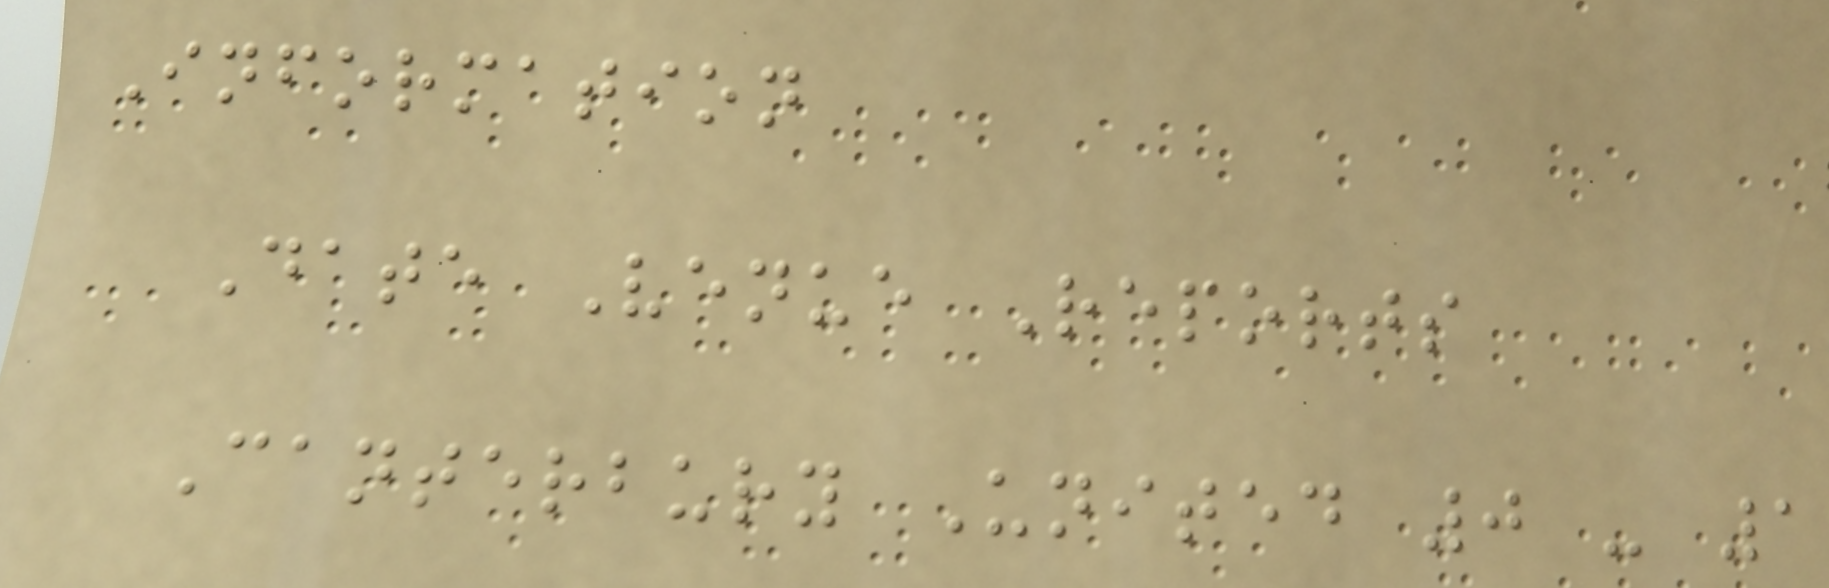Information
Date Venue Reports
Canterbury United 0 - 1
